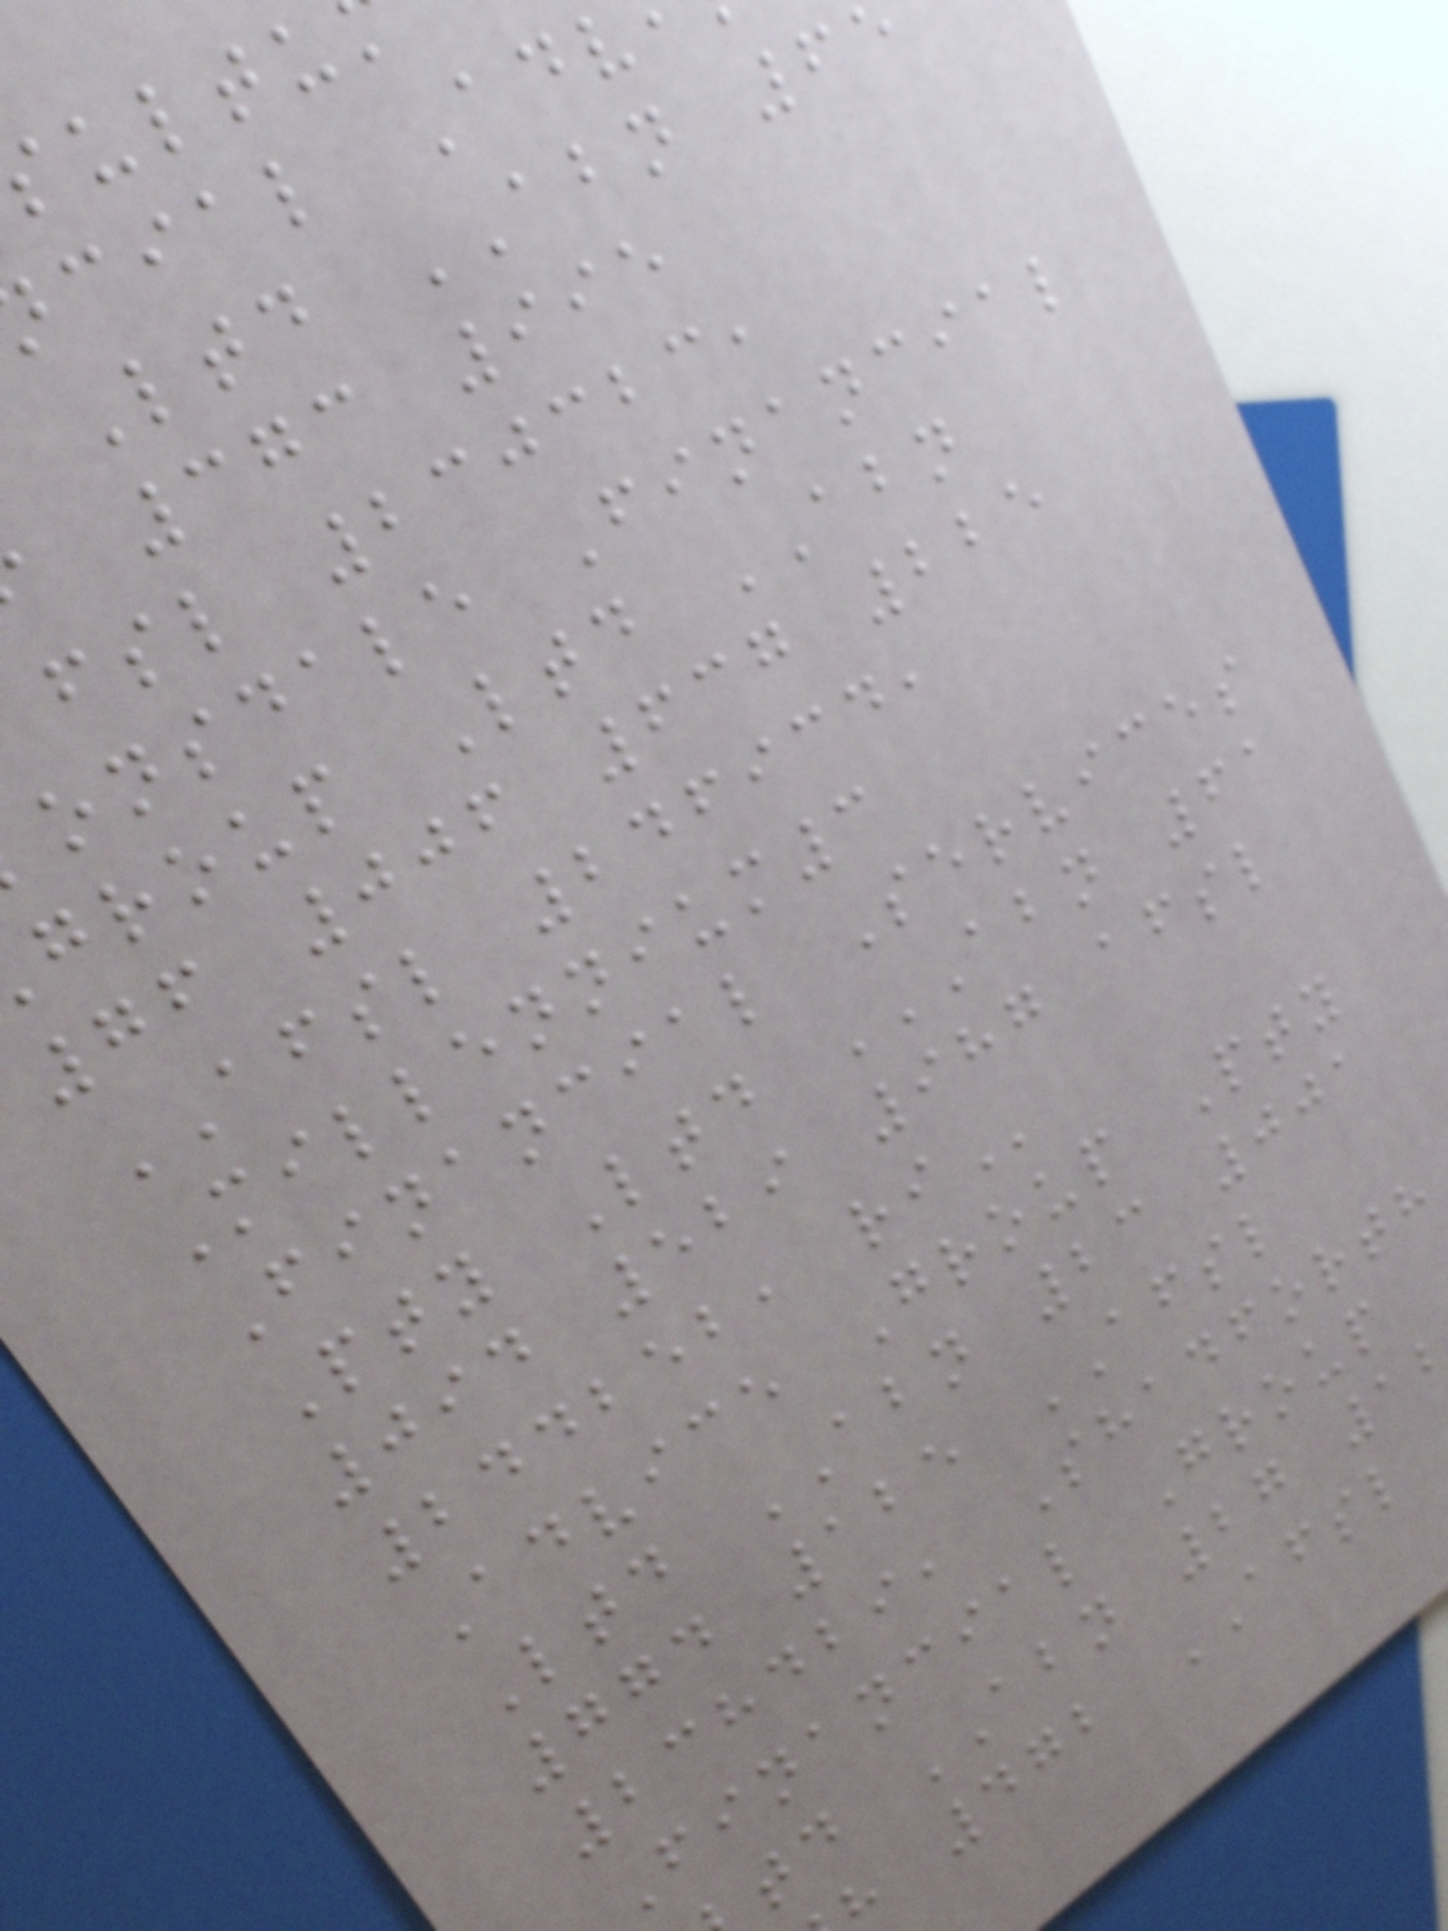cial Adv
Ltd ABN 6
373 995
fsl 230323,
onsdale Financial
group Ltd ABN
76 006 637 225
AFSL 246934,
Millennium3
Financial Services
Pty Ltd ABN 61
094 529 987 afsl
244252,
Advice Group Pty
Ltd ABN 23 001
774 125 AFSL
238429, Shadforth
Financial Group
td ABN 27 1
472 AFSL
